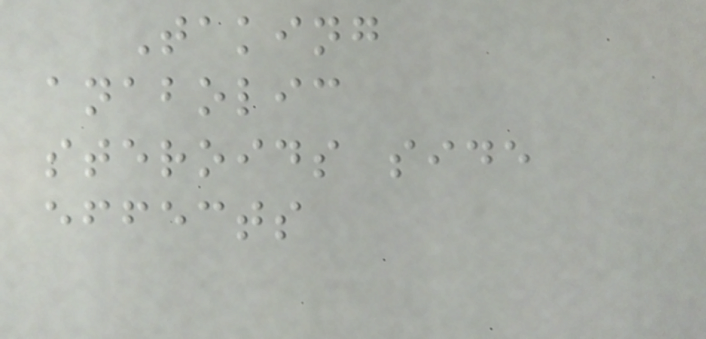Taking
anabolic
steroids side
effects
